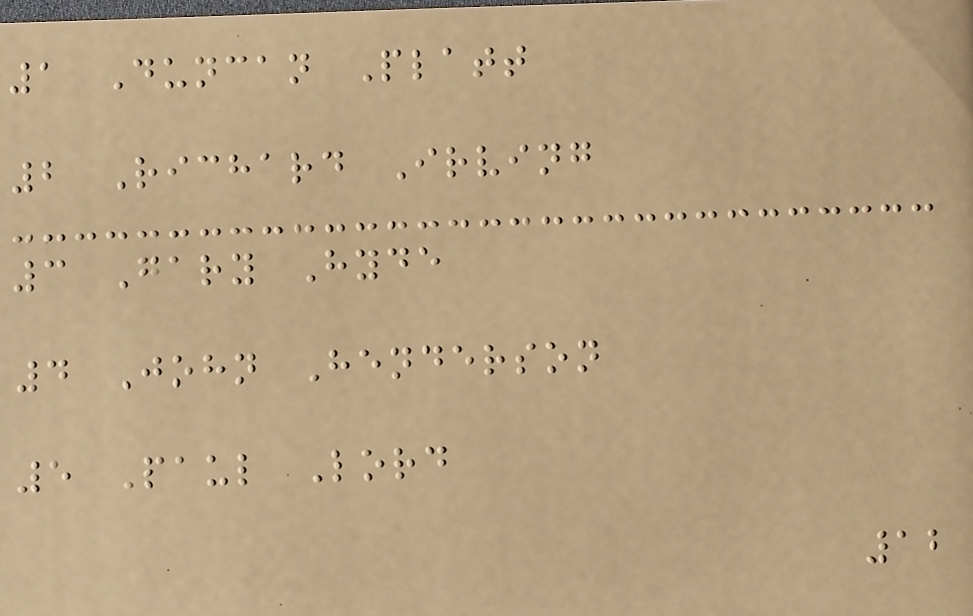1 Duncan Platt
2 Richard Irving
3 Gary Hyde
4 John Henderson
5 Paul Lord
12
